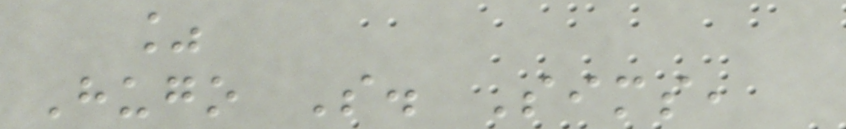%
Hugo S. Sims,
